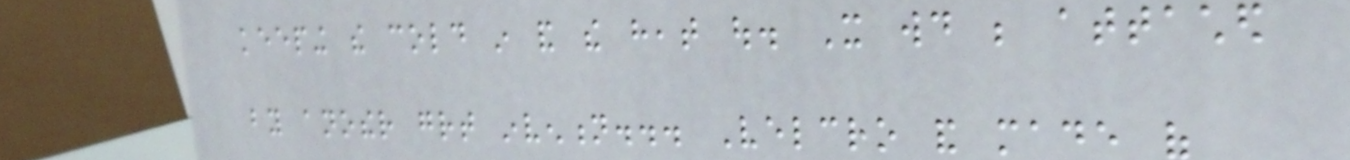keeping the cold in and the heat out. It would be attached
by another great invention... Velcro and made of
